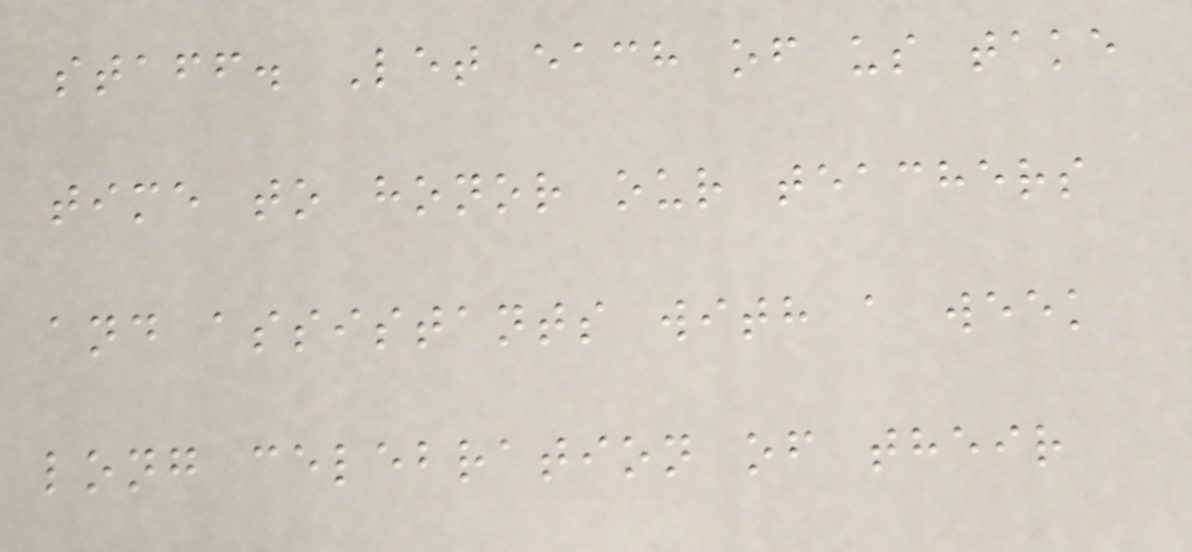staff. Let each of us take
time to honor our teachers
and assistants with a week
long celebration of their
